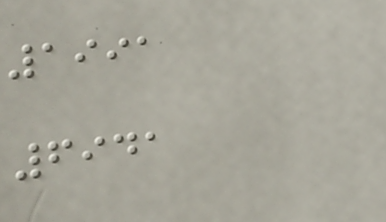1991
6941
